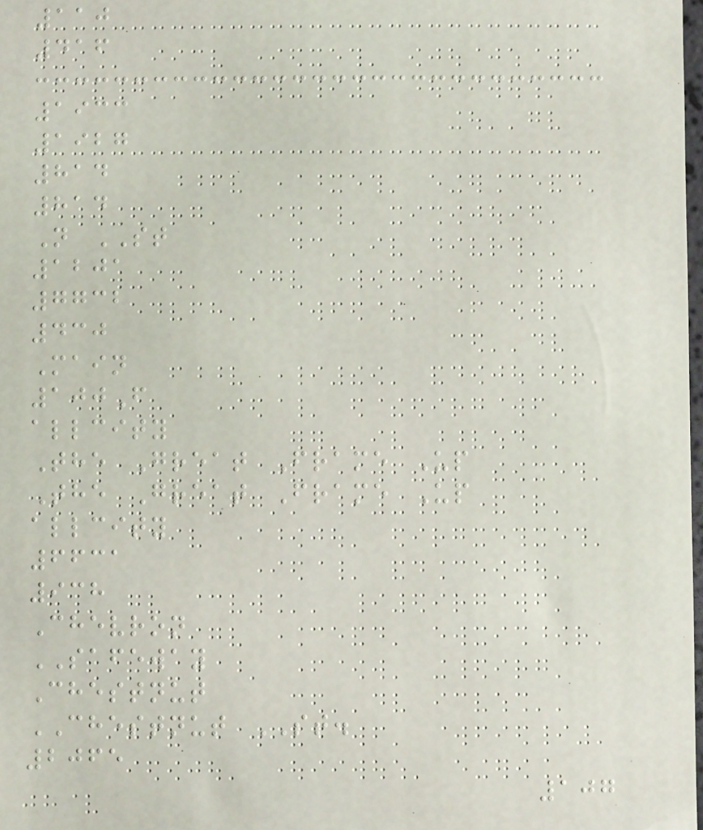110
416
1933
1927
814
814
N ST
1201
7732
430
Main
100F
allcity
The Great Frame Up
The Great Frame Up
allcity
6631
938
Chevron
SAFEWAY
Chestnut
CHESTNUT ST.
2065
107
